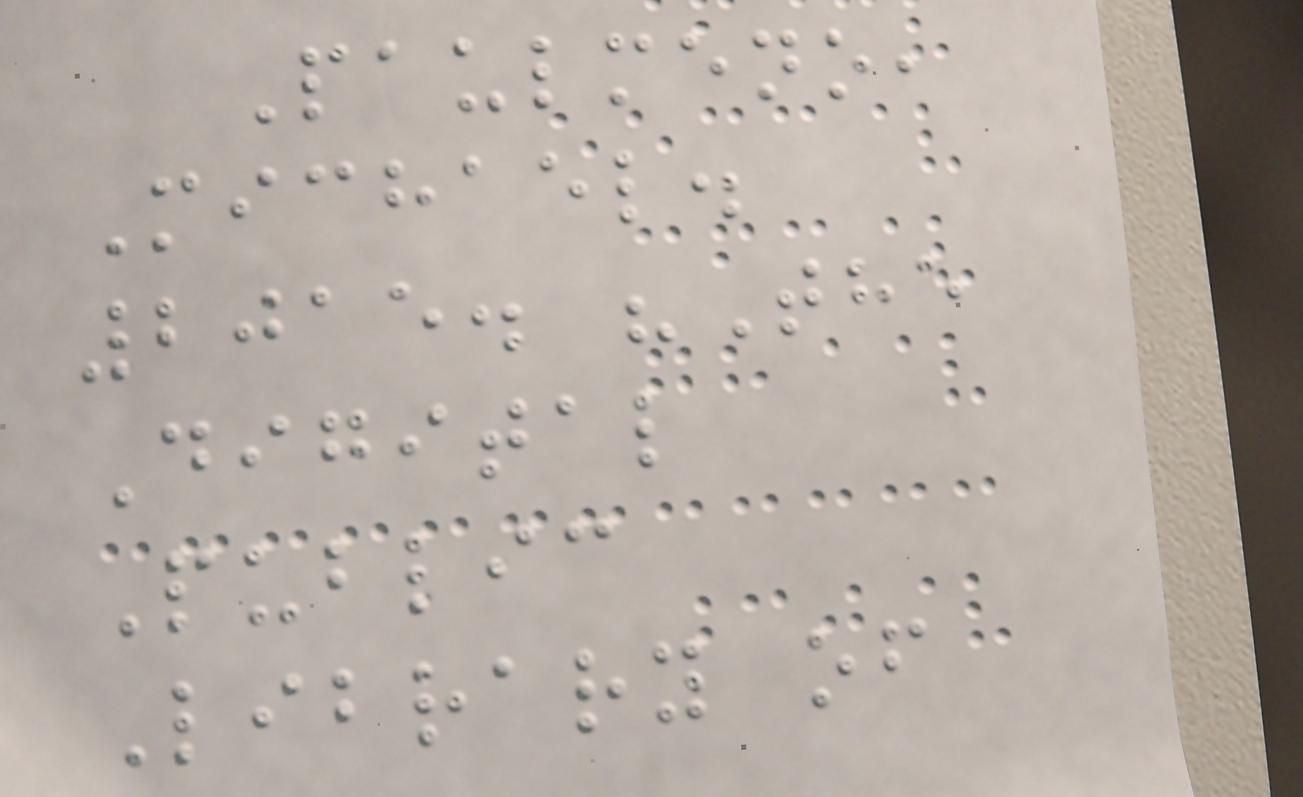Paulmeno,
Michael.
2015. "The
Digital
Public
Library of
